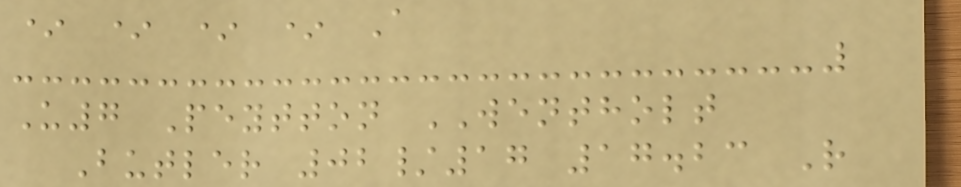* * * * A
U7 Peytton WENTHOLT
Butler 02/17 17.23 R
